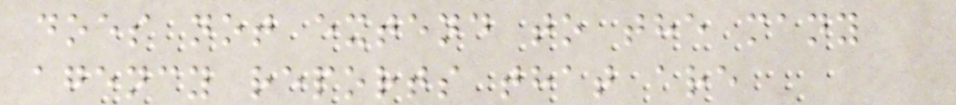does not extend to the many
agency reports that are
